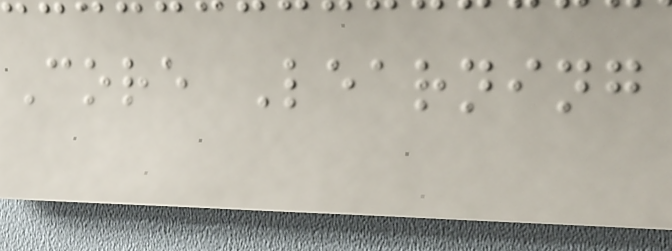Core Learning
